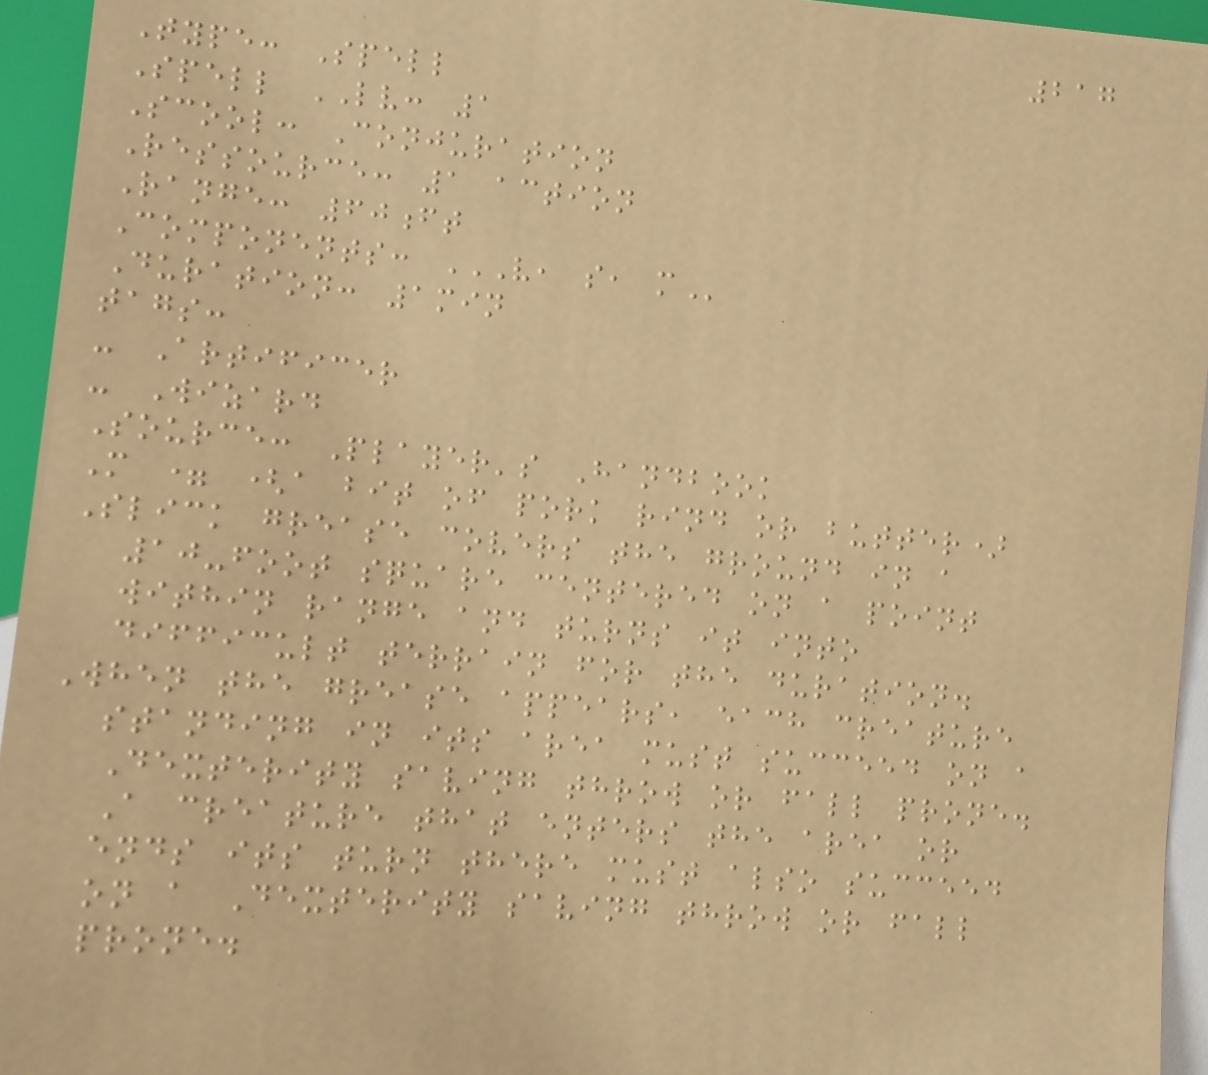217
Type: Spell
Spell LV: 1
Scool: Conjuration
Ressource: 1 action
Range: 60ft
Components: V, S, M
Duration: 1min
tags:
- Artificer
- Wizard
Source: Player's Handbook
M = (a bit of pork rind or butter)
Slick grease covers the ground in a
10-foot square centered on a point
within range and turns it into
difficult terrain for the duration.
When the grease appears, each creature
standing in its area must succeed on a
Dexterity saving throw or fall prone.
A creature that enters the area or
ends its turn there must also succeed
on a Dexterity saving throw or fall
prone.
